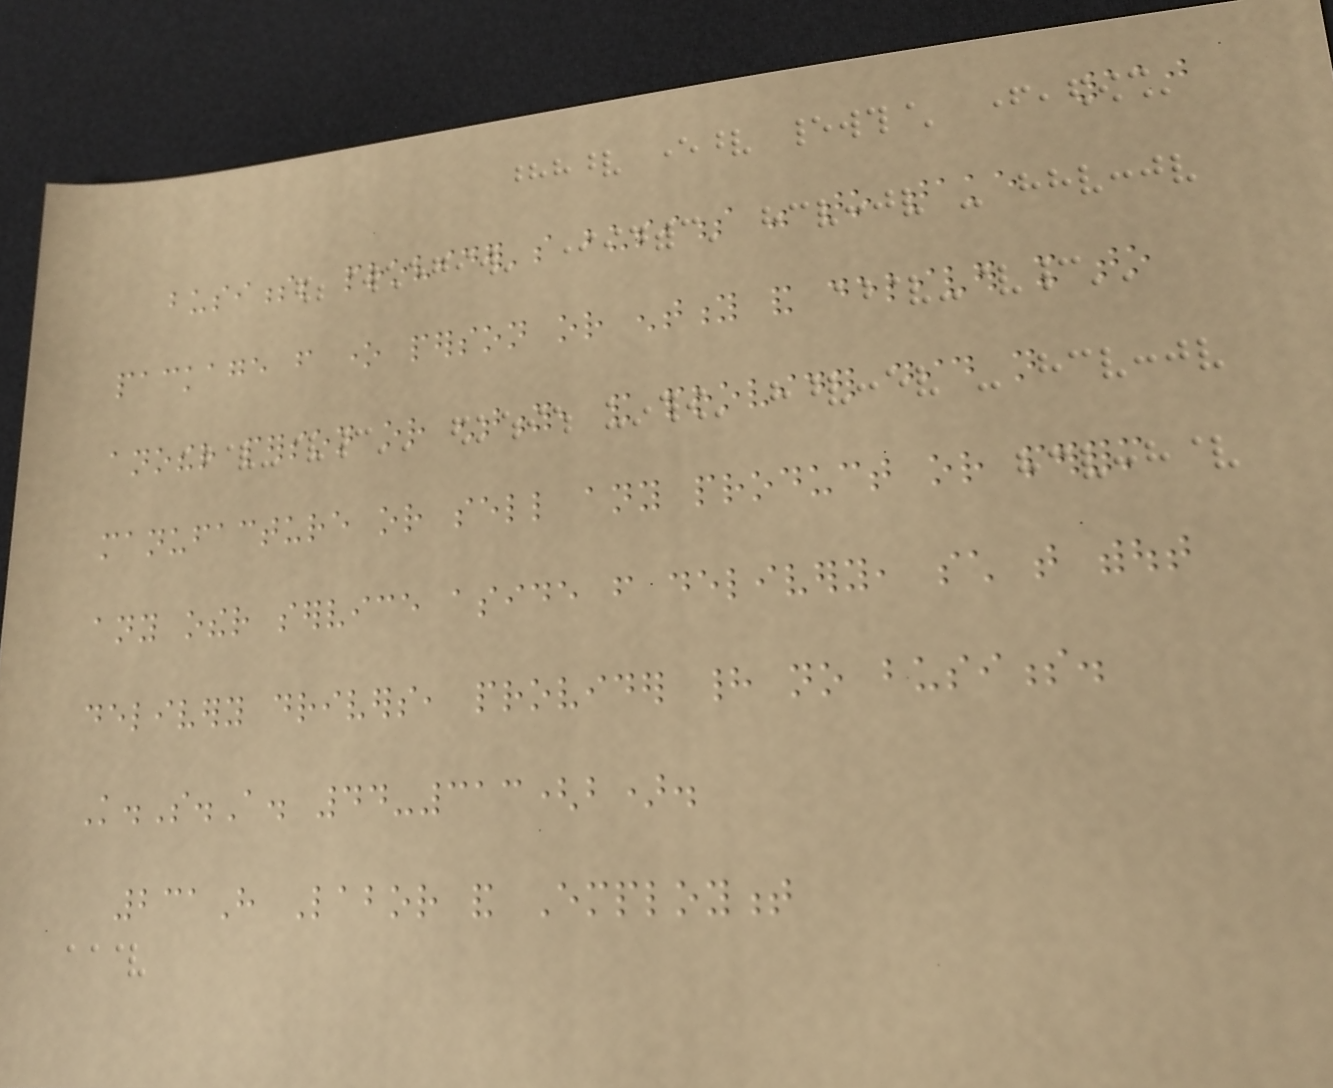110
business; provider's business was to take
package from one person or entity and deliver it to
another person or entity, and provider did not
manufacture or sell any product or perform
any other service aside from delivery, such that without
delivery drivers, provider had no business.
K.S.A. 44-313(b).
231H Labor and Employment
